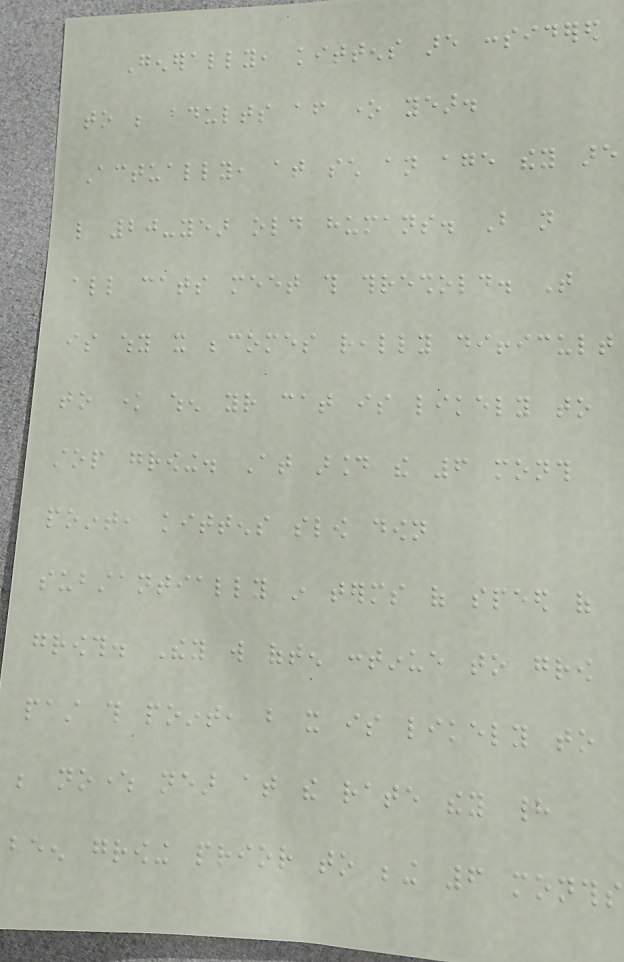Generally, kittens are considered
to be adults after one year.
Actually, at such an age they are
like 20-year old humans. But not
all cats meet this threshold. That
is why it becomes really difficult
to know when your cat is likely to
stop growing. At around the 6 month
point, kittens slow down
substantially in terms of speed of
growth. They will often continue to grow
past this point, but it is likely to
be nowhere near at the rate they had
been growing prior to being 6 months
